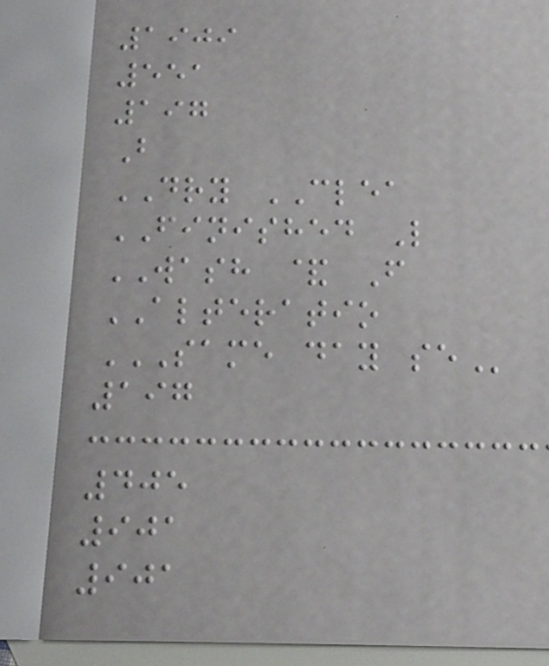1909
551
197
B
DRY CLEA
FINISHED L
WASH & F
ALTERATIO
SAME DAY SE
197
405
901
901
